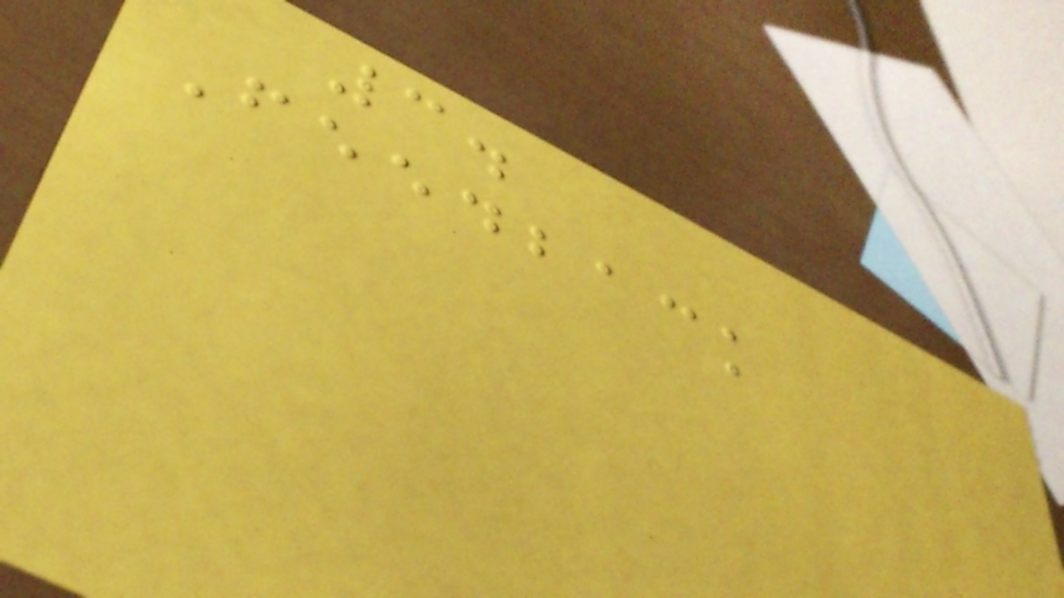3.
Feedback
